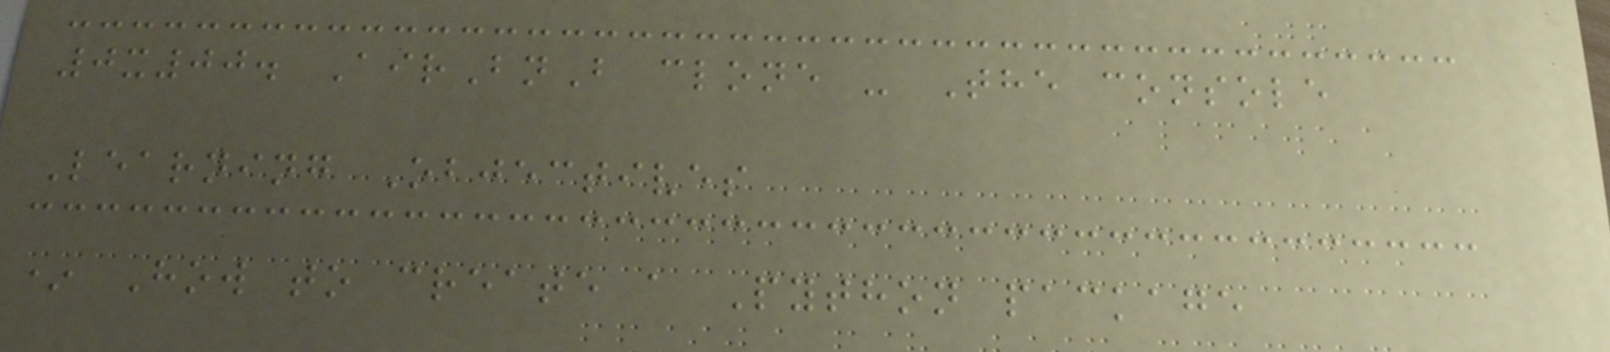0x00. AirBnB clone - The console
Learning Objectives
* How to create a Python package
